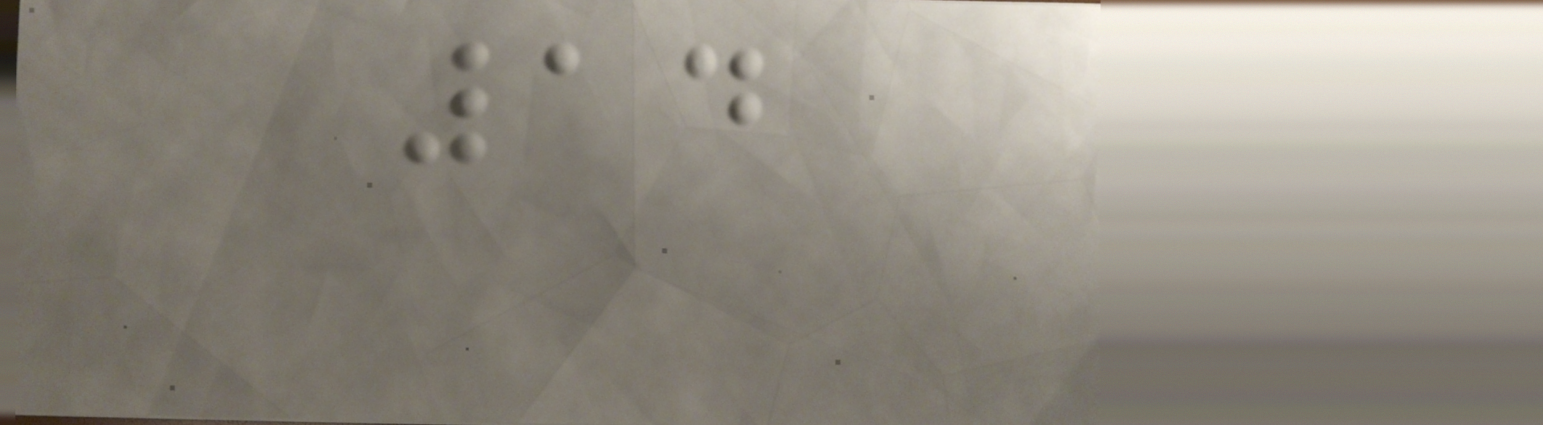14
